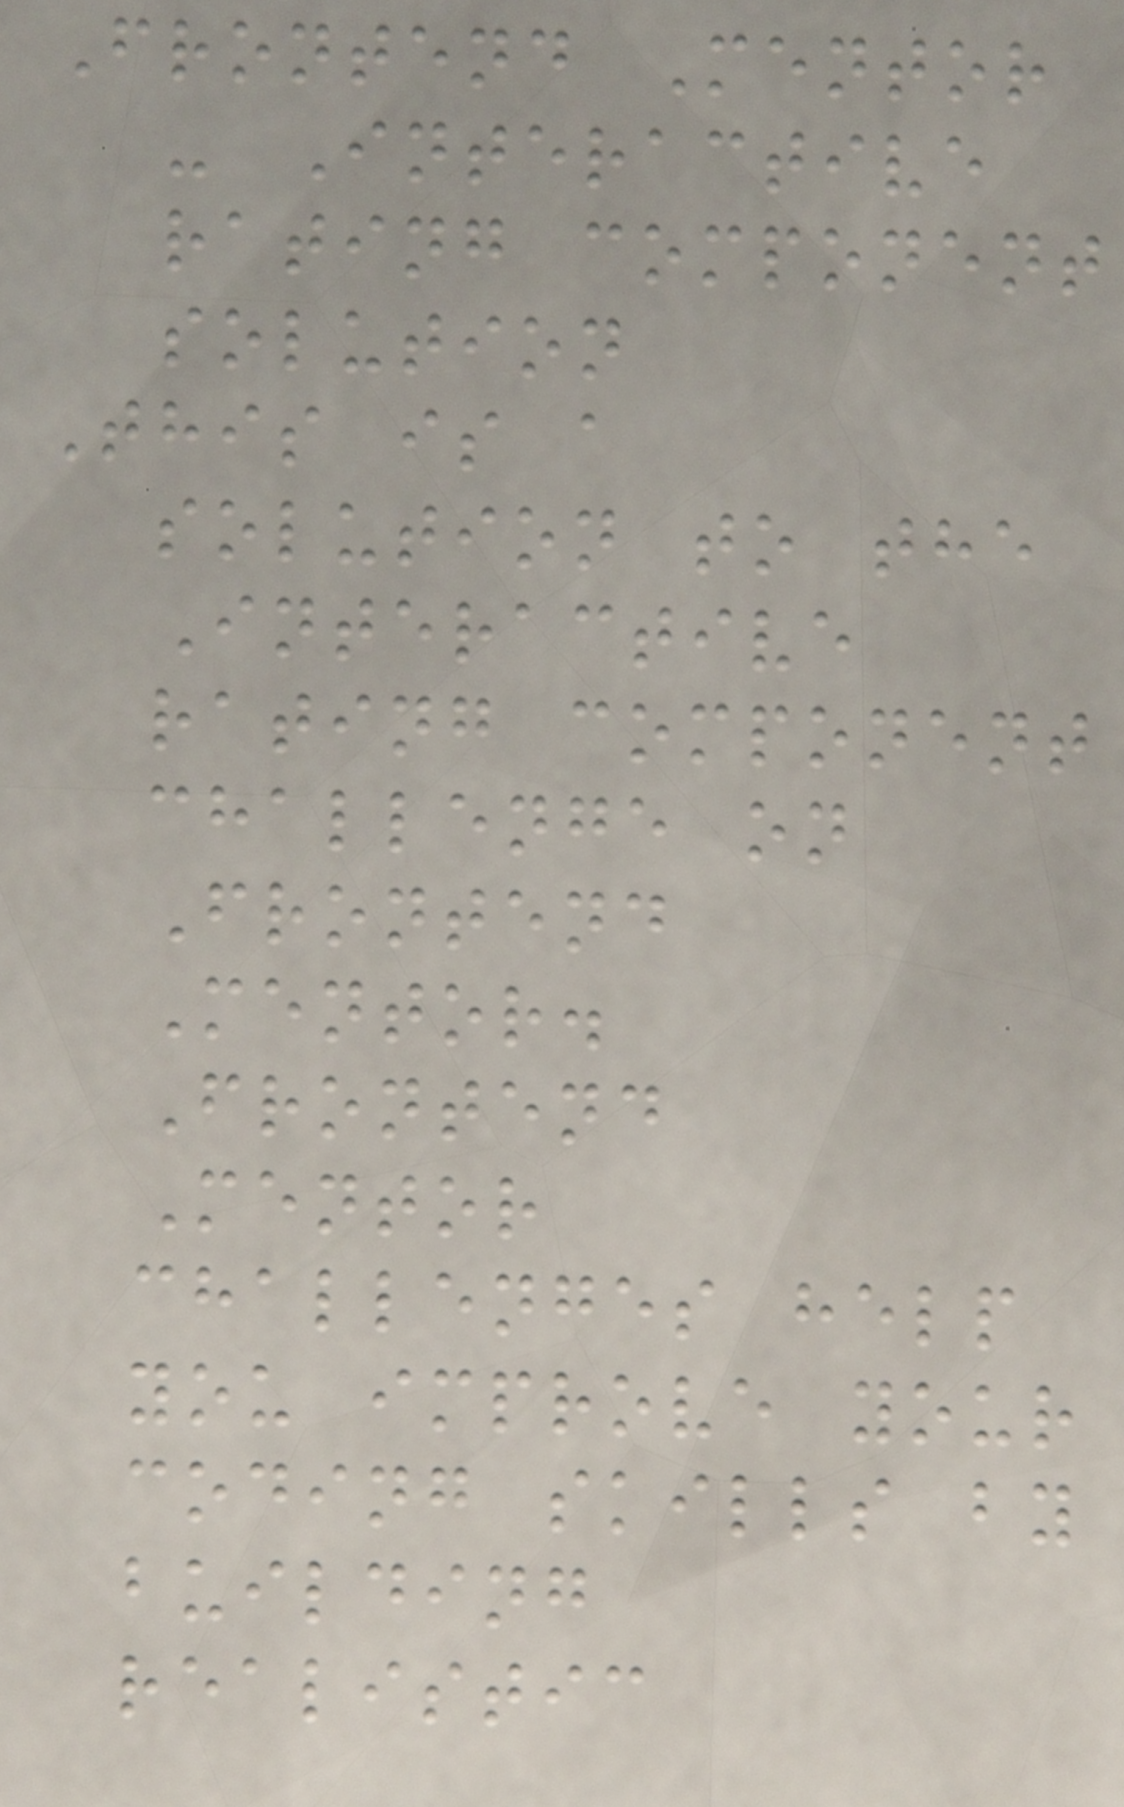Frontend Mentor
- Interactive
rating component
solution
This is a
solution to the
Interactive
rating component
challenge on
Frontend
Mentor.
Frontend
Mentor
challenges help
you improve your
coding skills by
building
realistic
